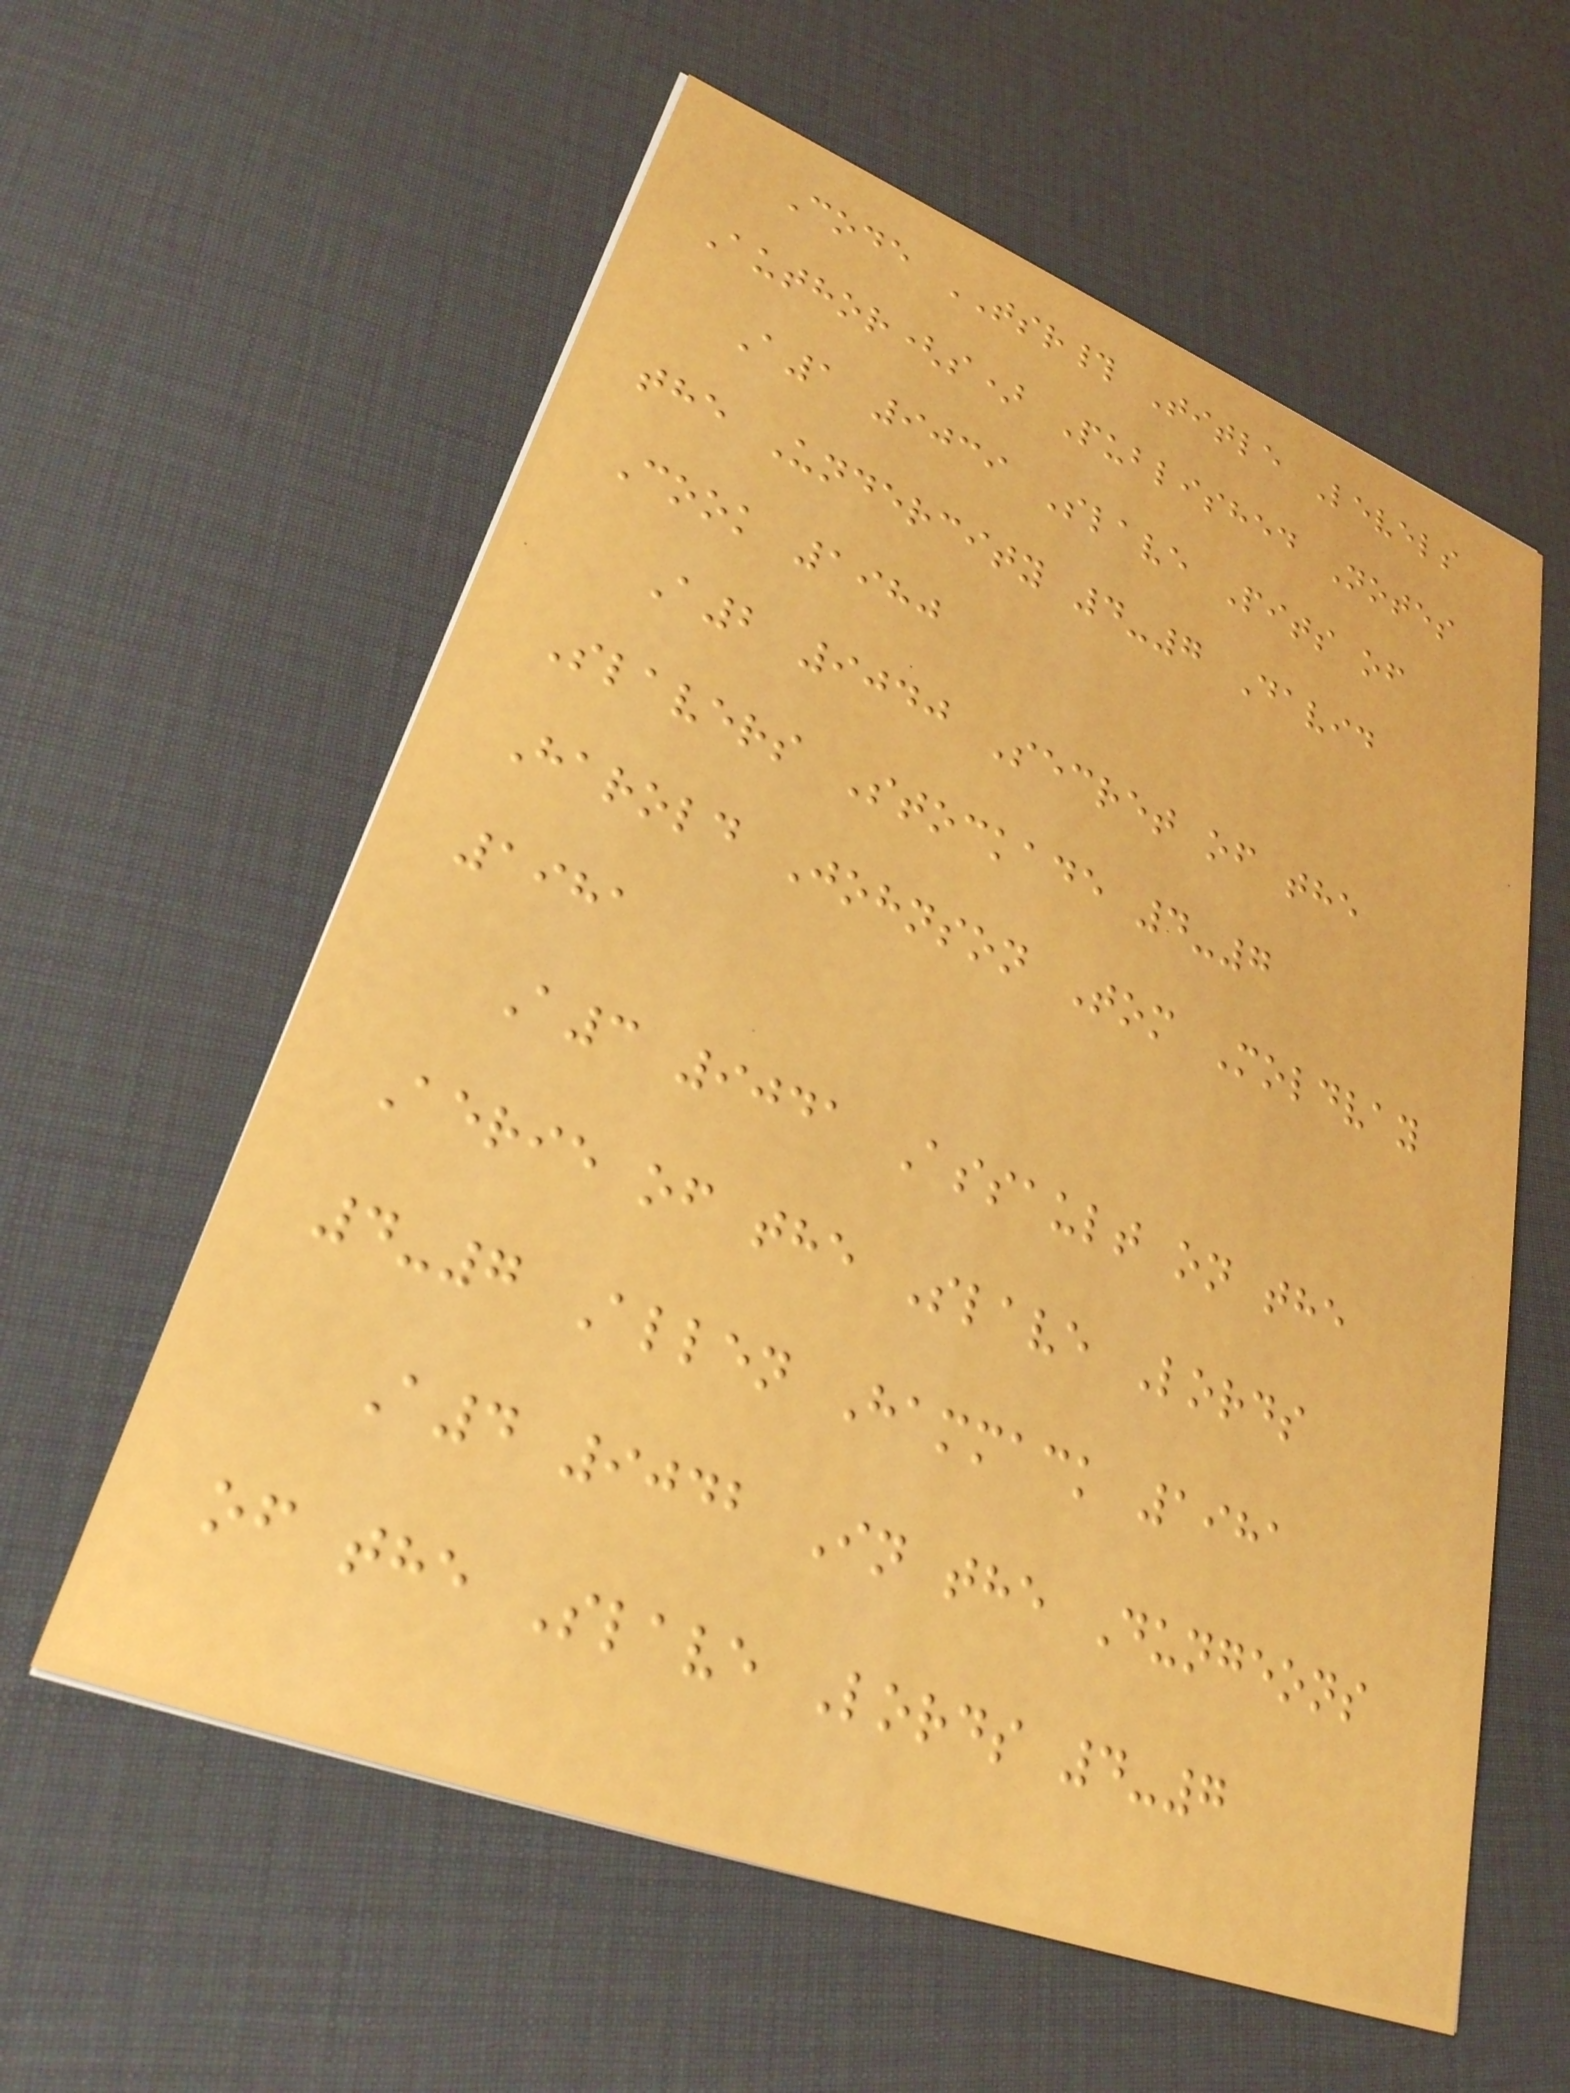Code TSR# Title Levels
Author(s) Published Notes
A1 9039 Slave Pits of
the Undercity 4-7 David
Cook 1980
A2 9040 Secret of the
Slavers Stockade 4-7
Harold Johnson Tom Moldvay
1981
A3 9041 Assault on the
Aerie of the Slave Lords
4-7 Allen Hammack 1981
A4 9042 In the Dungeons
of the Slave Lords 4-7
